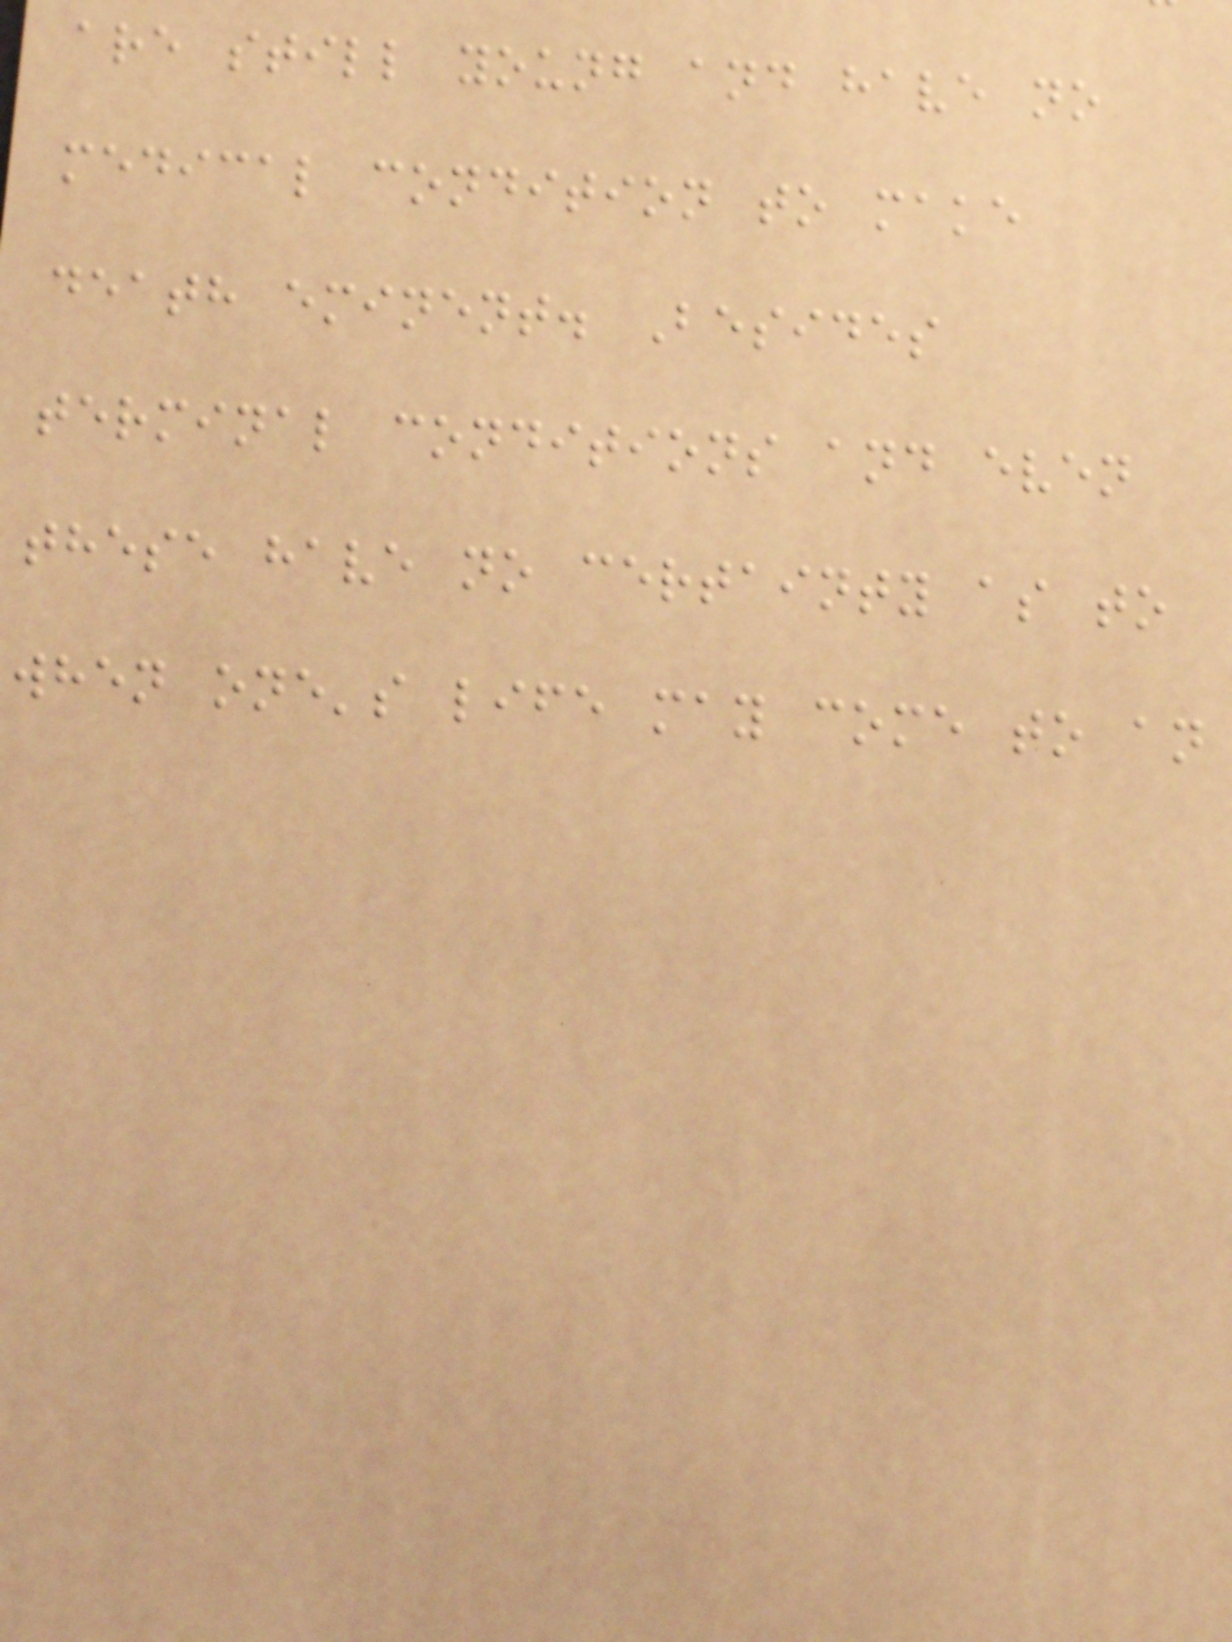are still young and have no
medical condition to make
death eminent. Besides
terminal conditions and even
these have no certainty as to
when one's life may come to an
